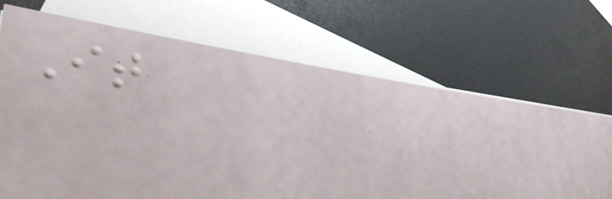It
